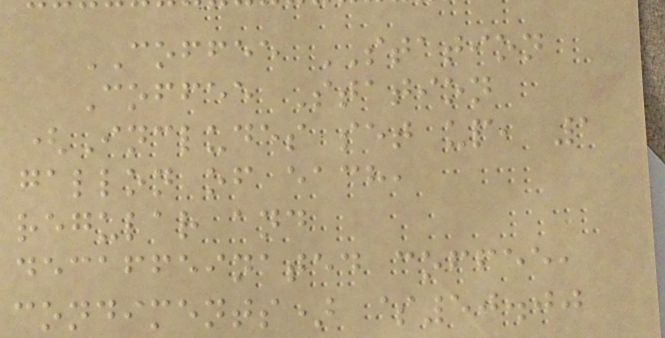COFFEE STATION
Coffee Station
(Includes set up, 1
gallon of each,
regular and
decaffeinated coffee,
condiments) $50.00
